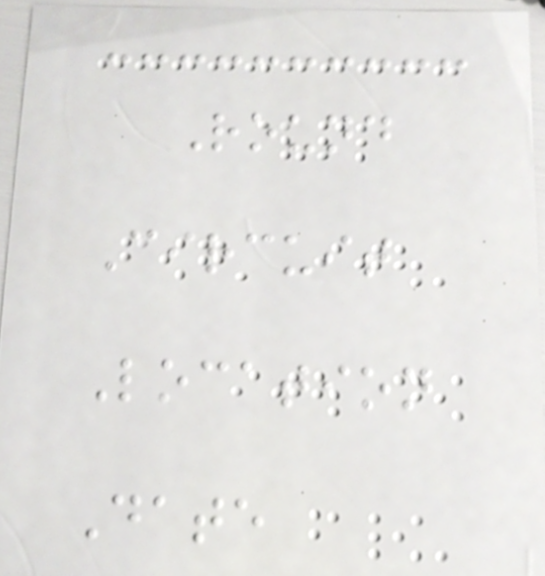Round
Circuit
Location
Date
